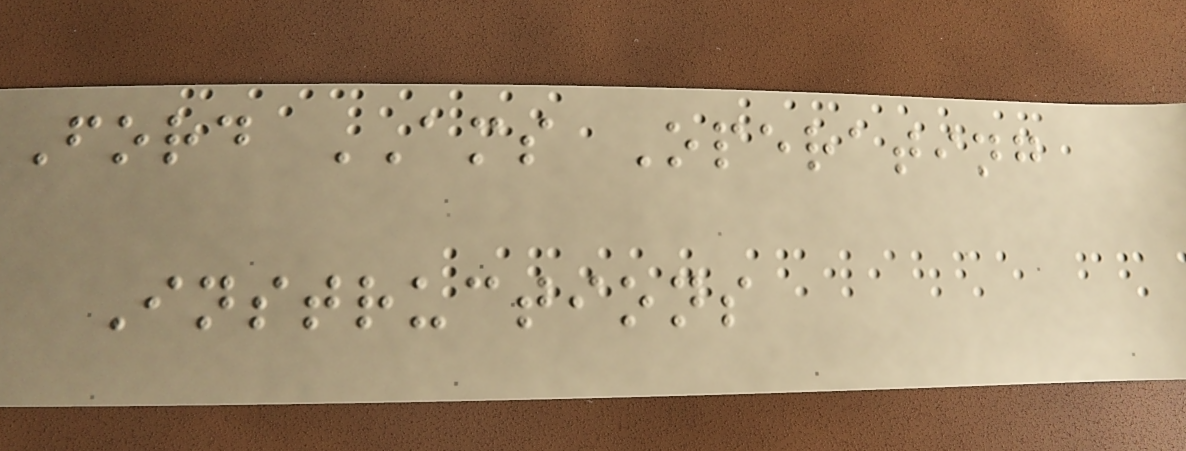Ford AMS Operating
Instructions
